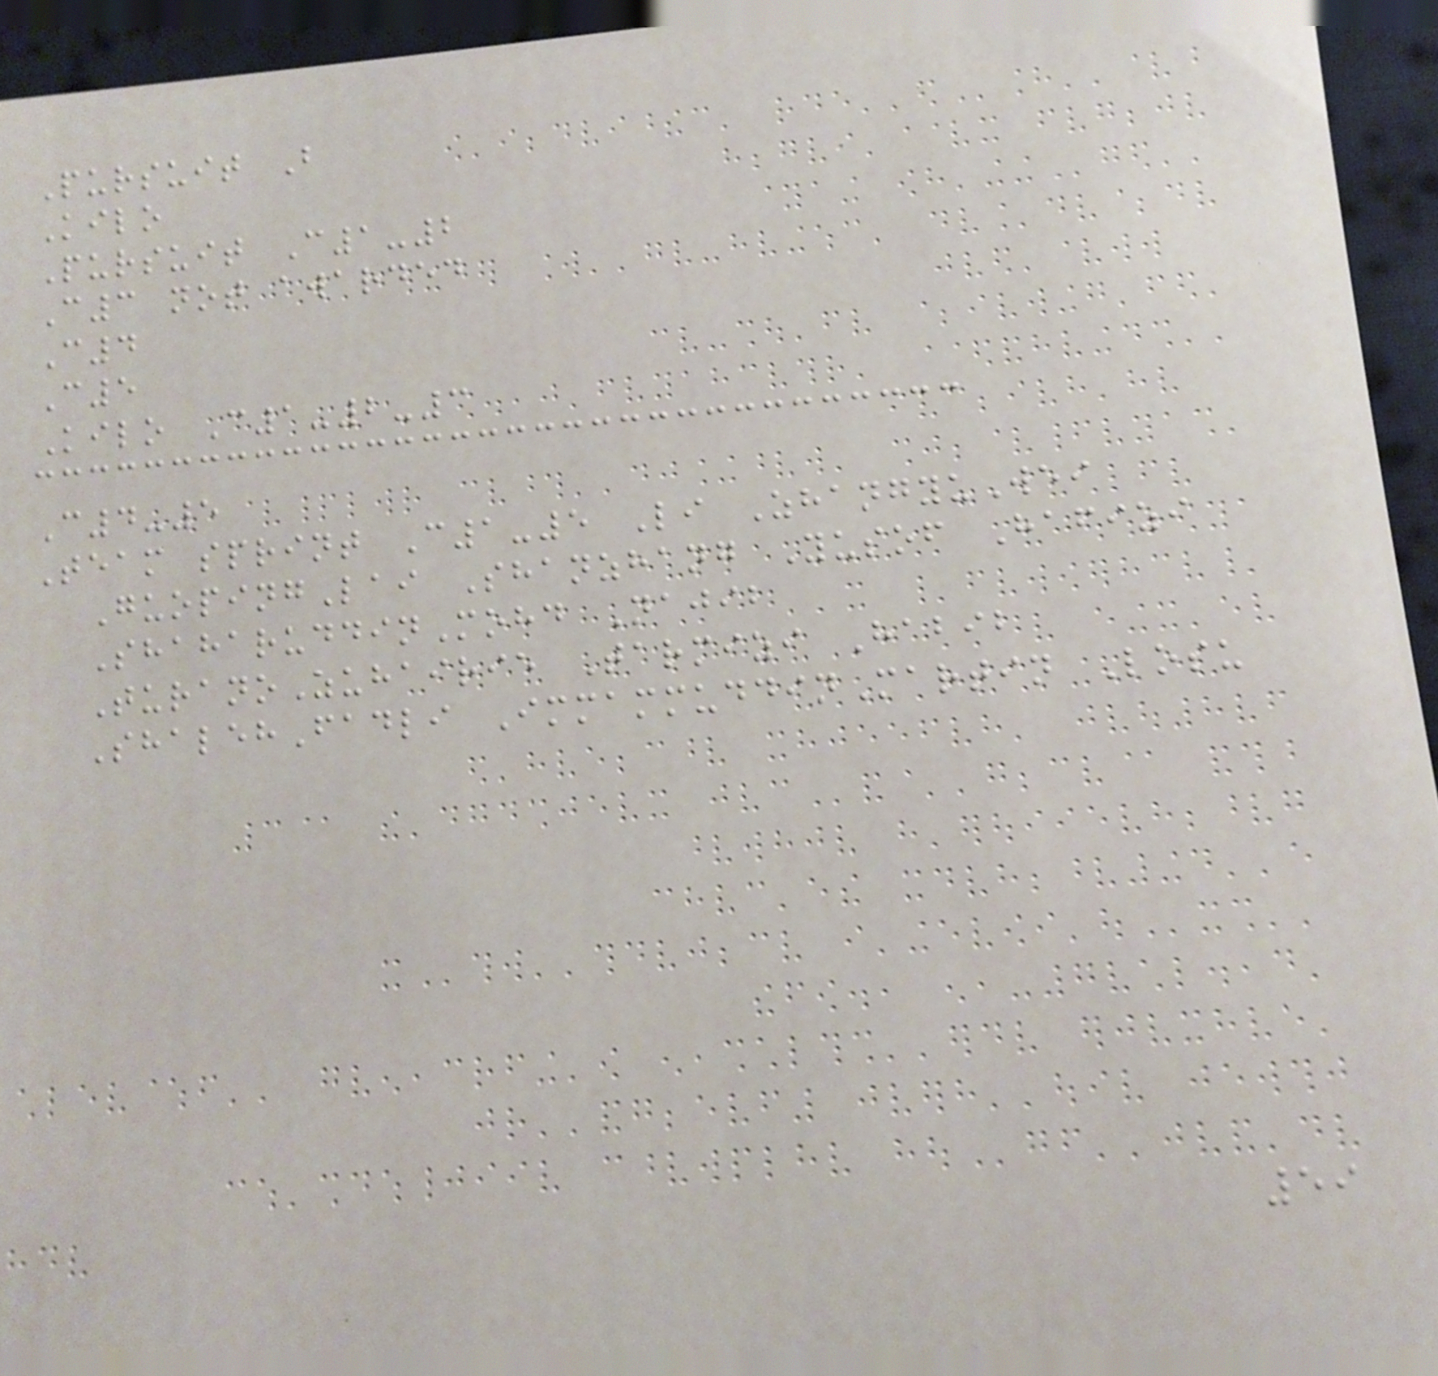Pursuit B
Kilo
Pursuit C1-2
C3 not awarded
C4
C5
Kilo C1-2-3
C4-5
Team sprint C1-5 Li ZhangyuWei
GuopingLai Shanzhang Yusof Hafizi
ShaharuddinMohd Najib
TuranoZuhairie Tarmizi Habib
ShalehFadli ImmammuddinMartin Losu
59
